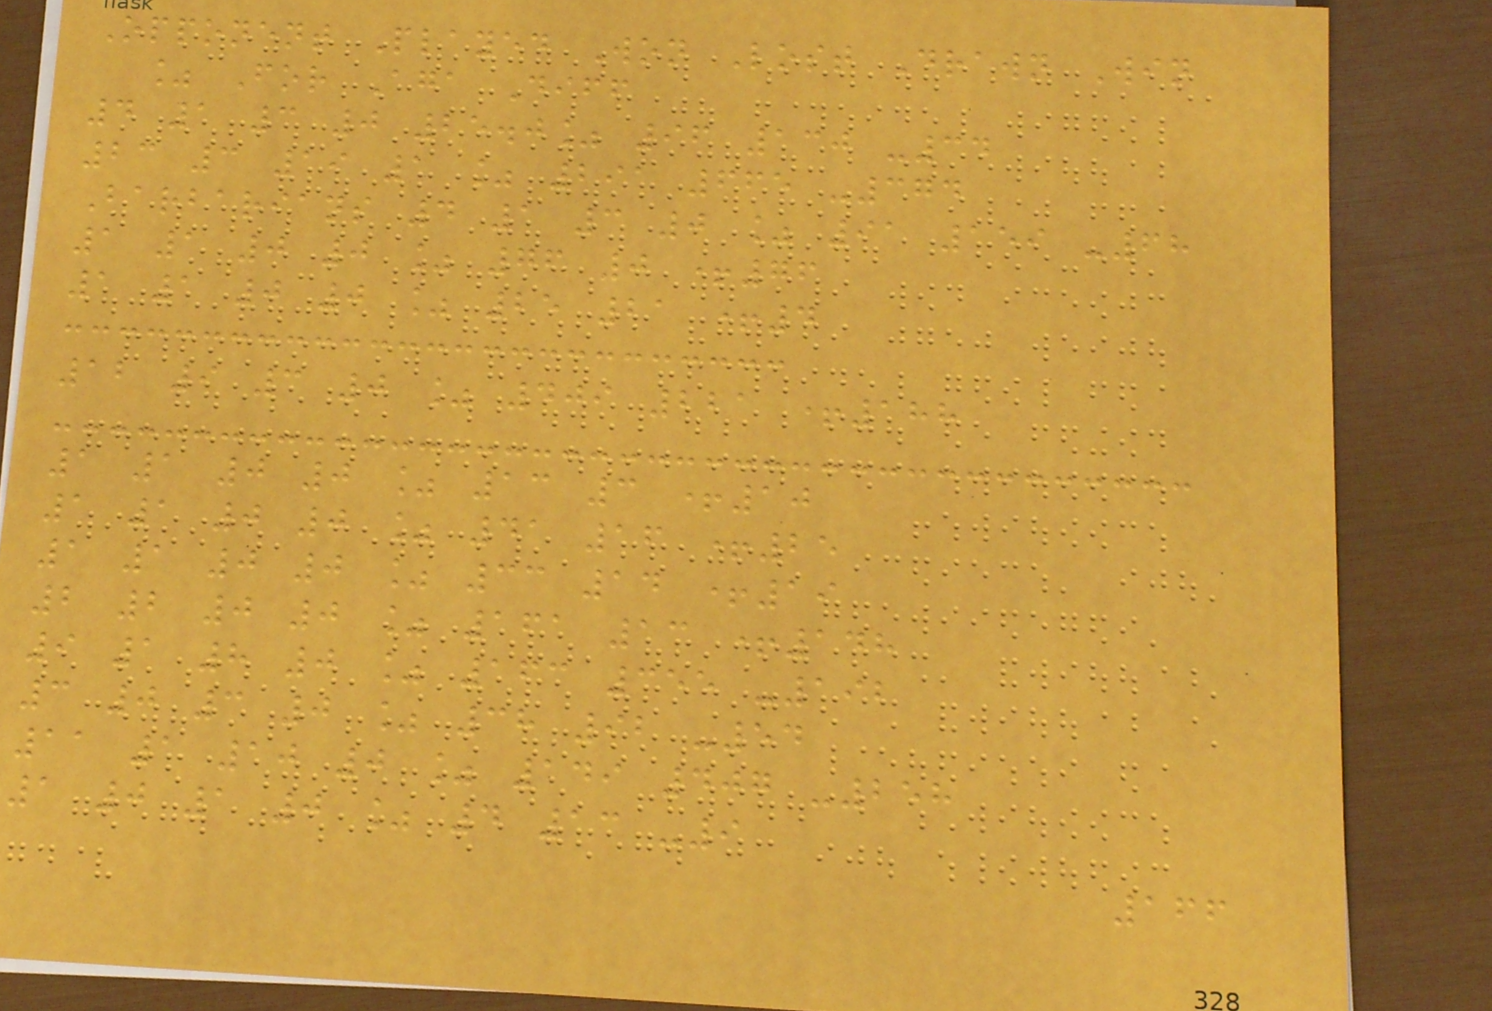Opponent Played Won Lost Drawn Win
% For Aga Diff
4 1 3 0 25.0% 96 130 -34
23 3 19 1 % 291 665 -374
Barbarians 4 1 3 0 % 91 159 -68
1 1 0 0 % 76 0 +76
1 1 0 0 % 25 21 +4
12 9 3 0 % 409 221 +188
1 1 0 0 % 13 3 +10
1 1 0 0 % 41 16 +25
1 1 0 0 % 33 14 +19
2 2 0 0 % 161 13 +148
9 1 8 0 % 163 355 -192
3 0 3 0 % 38 92 -54
11 1 10 0 % 149 407 -258
1 0 1 0 % 4 13 -9
166
